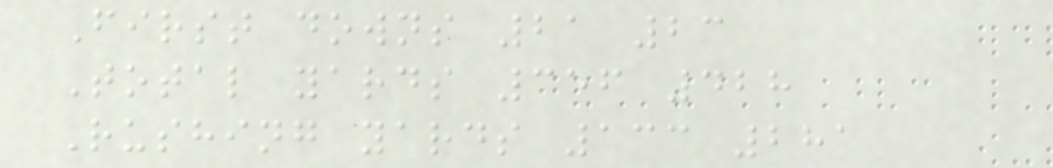First downs 21 23
Total yards 356 428
Rushing yards 133 281
